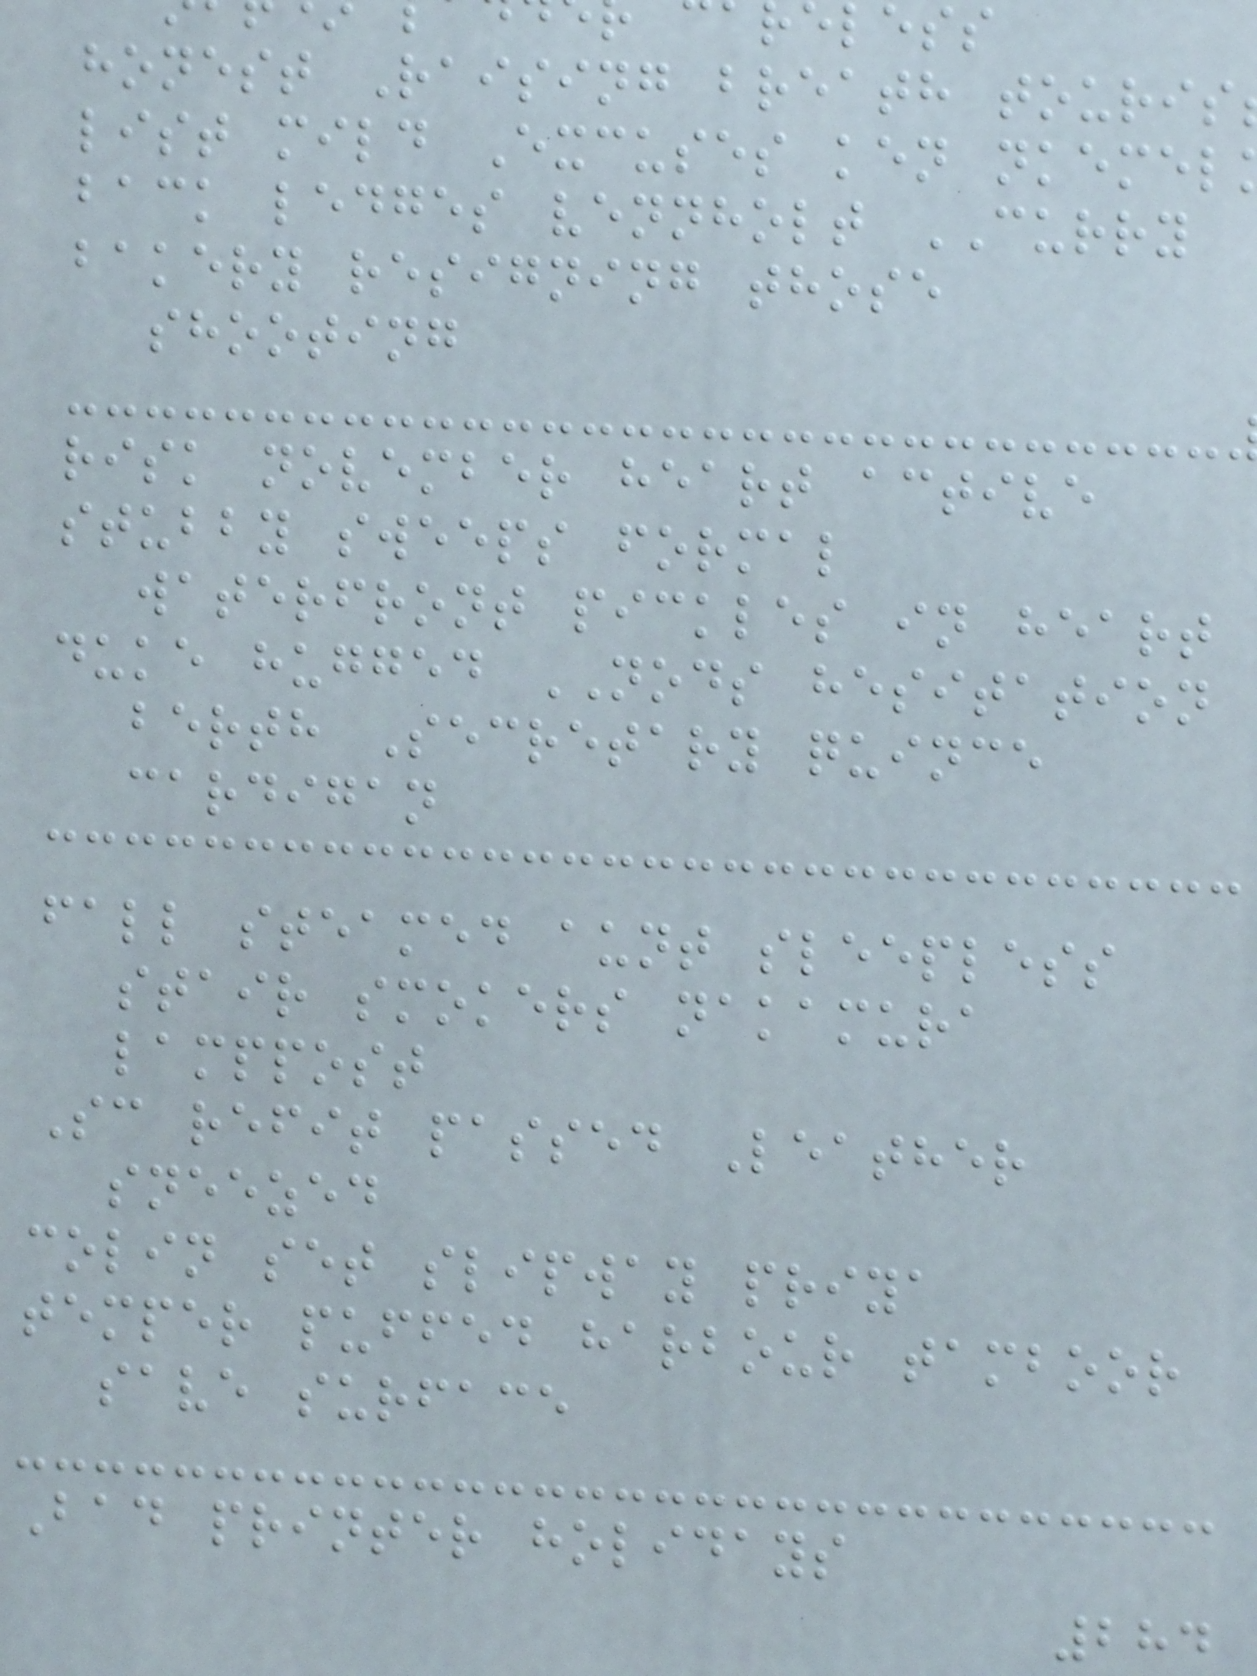honest Raising breath touris
list mild Excuses ken nkemel
back ledges vennholt CURRY
bakery resigning those
shooting
risk november heart active
stubby sweeps formal
waterfront pickles in heart
duke hugged NODS hesitation
berth Secretary quince
cardigan
fall steamed aunt sleepless
stair smokers nakamura
lamppost
Sc refit passed Leather
sneezed
colin set slipway priya
temper puffed harbour tamboor
save surface
Bad printer holidays
284
